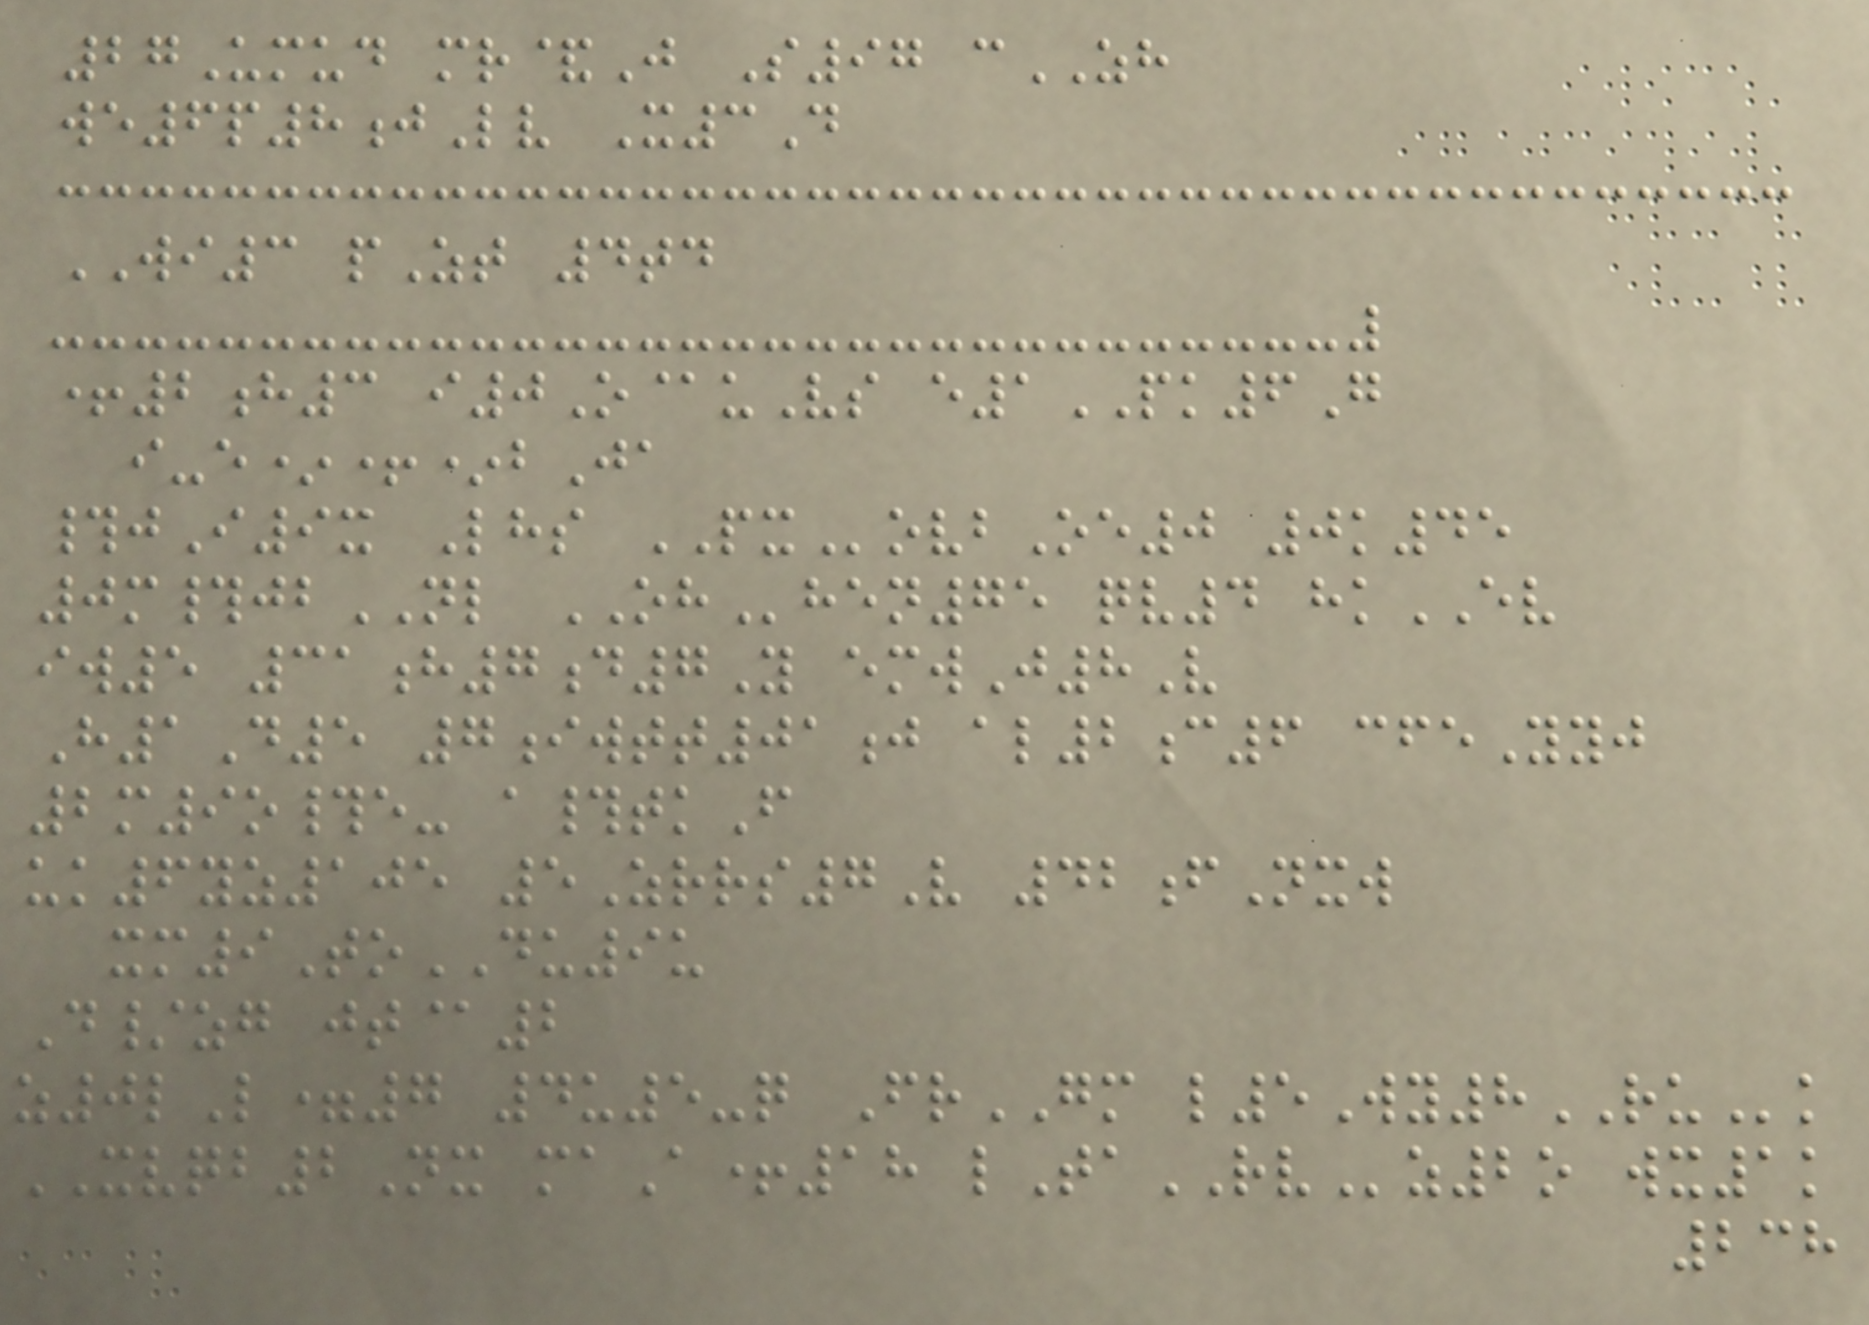27Umud mr&J S97 cZH
we6p8jLv X3D
WI3 pZt 4td
+2h3 i0O@uVs e1PK6G
i-e*+*bJa
#jI9x Lhs PXovbOe0 0k45
0m#jbNL OHhen75 qv4 hkEV
iw5 31h7d7Y emwJ8V
H1D5 7iwtt01j al2c6 cfeYyj
2m9o#e- a#tkF
uk6yz105 5Zrrs7V 42fNxw
xm9ToDU9u
D/zg jt@2
z0lL=7 4u5-q FrGM l5Wy8RUk
XVQB2Nx maA+18 lTaRVz2o wx1k
238
